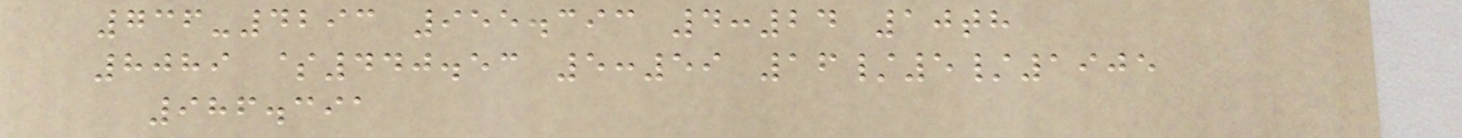736-4293 955.393 4:24 10th
8089 $440.53 5:59 16/5/1905
986.391
